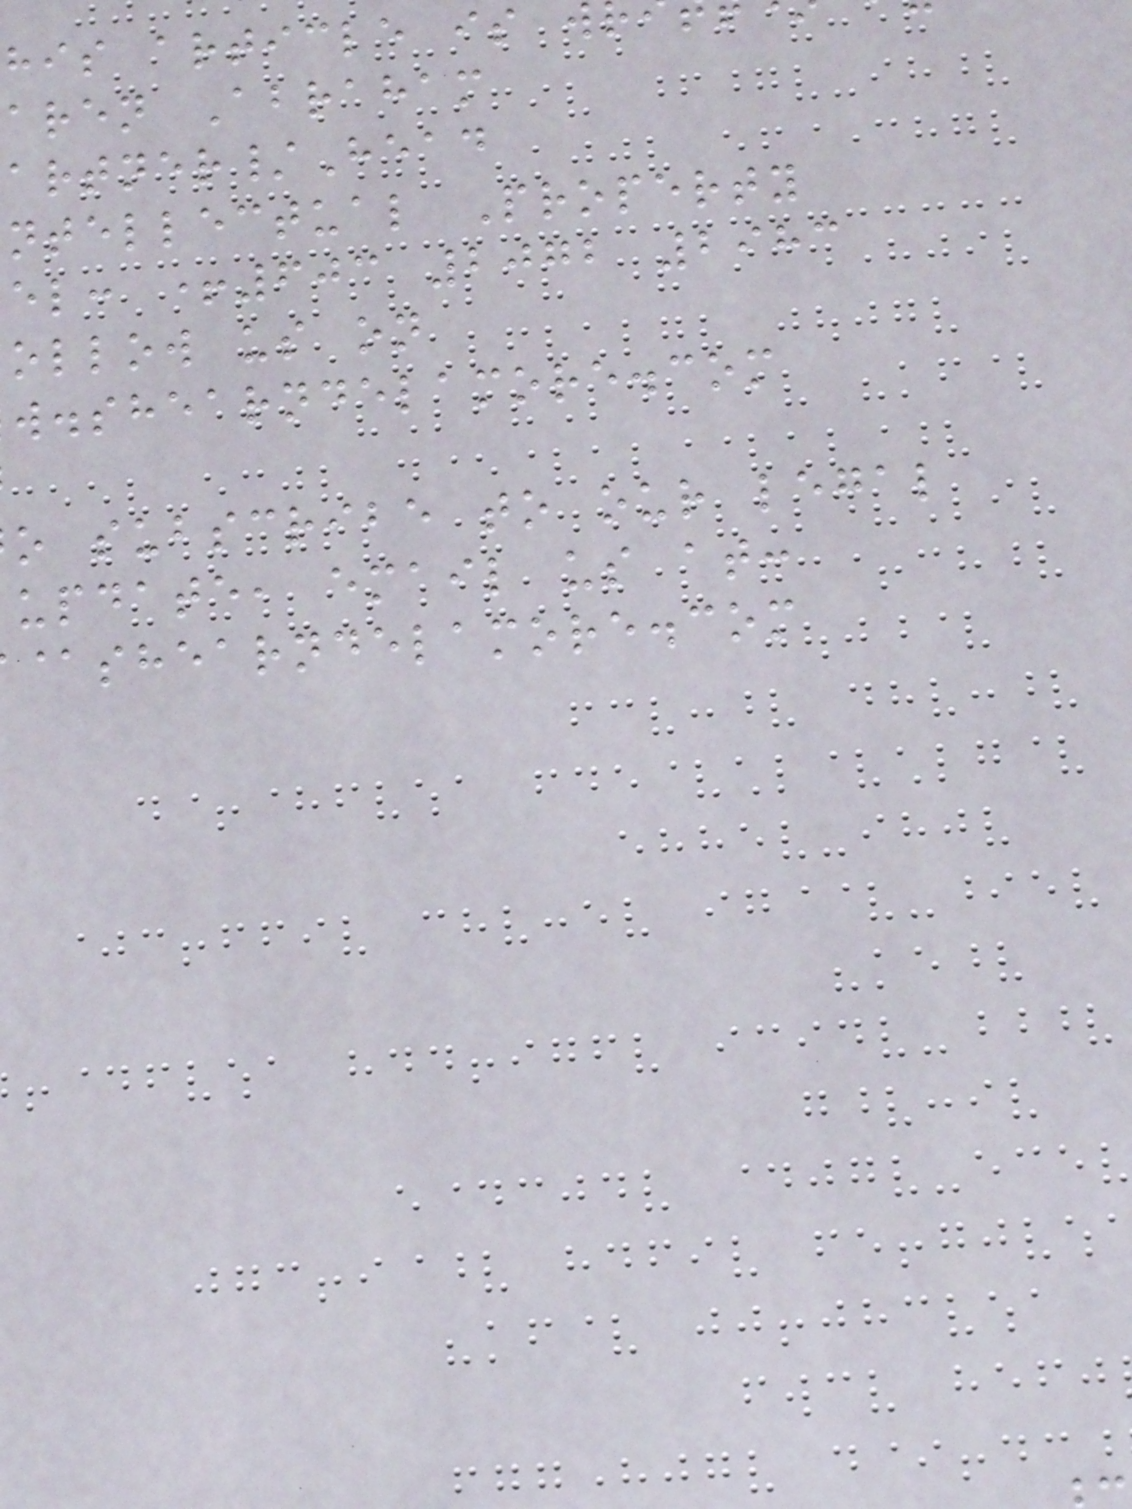his article is w
aren Abraham
artner/Head
ntellectual Property
el: +603 2072 2983
ollow us on
w.shearndelamore.com
o subscribe to our legal
update, email us at:
@shearndelamore.com
